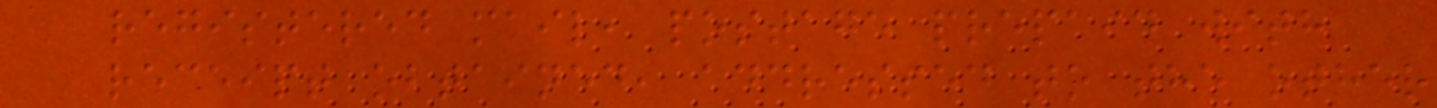registered mail, postage prepaid with
receipt obtained, addressed to the other
